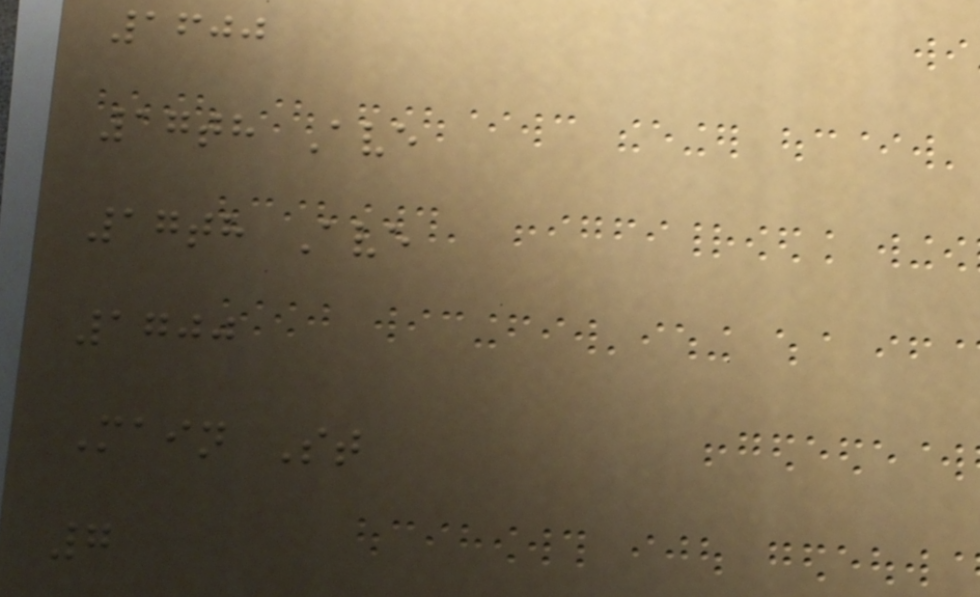1600
17th Ave
17th Ave
1700
Main St
7
